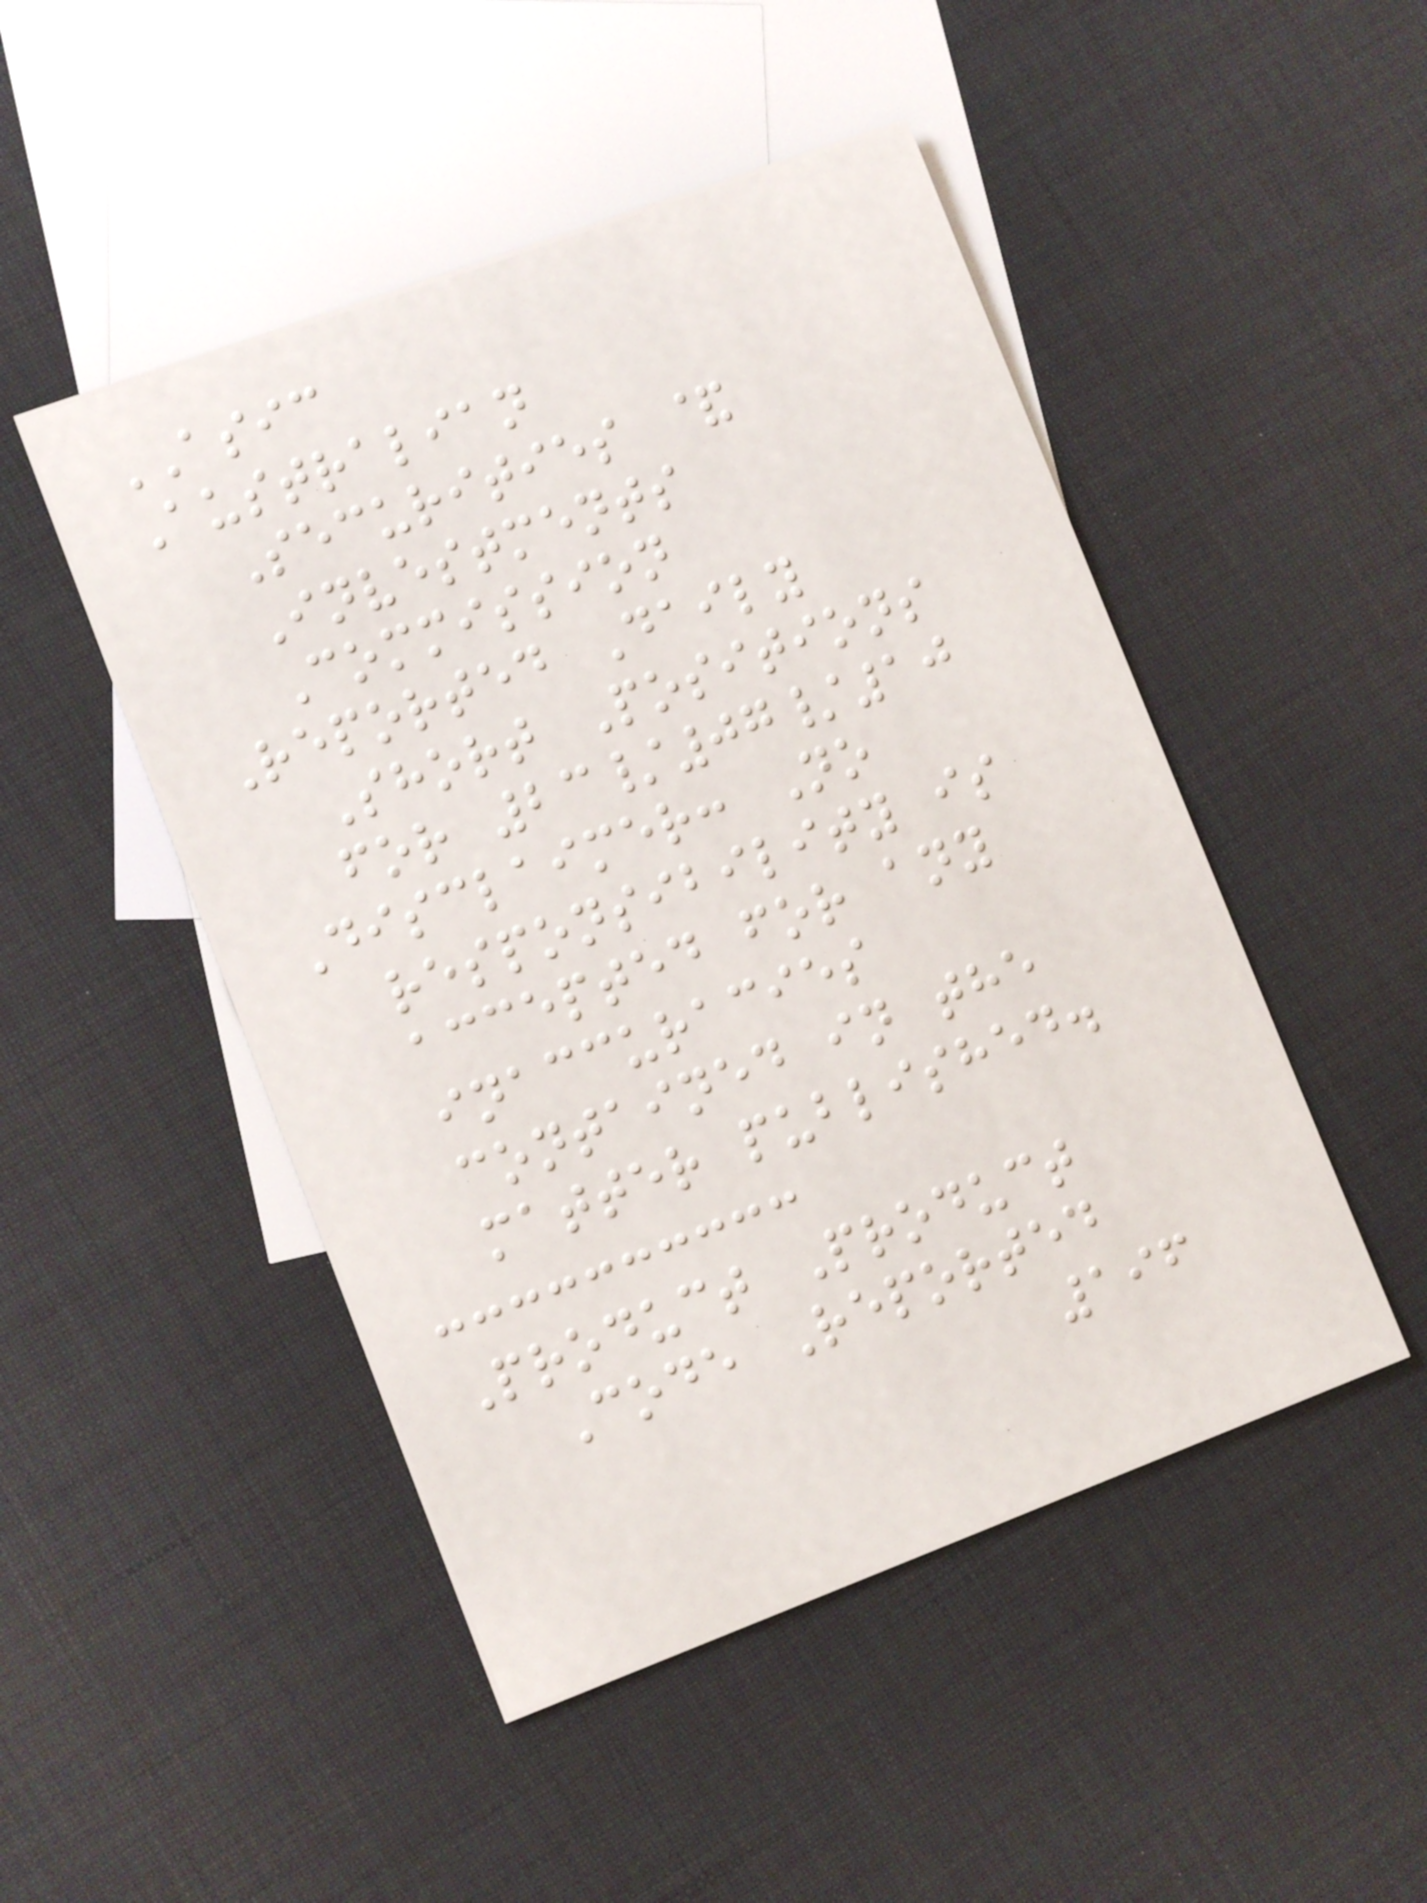ASIC
Australian
Securities &
Investments
Commission
Reported Daily
Short Positions
for 23/07/10
Disclaimer: No
responsibility is
accepted for any
inaccuracies
contained in the
matter published.
Product Product
Code Reported
196
